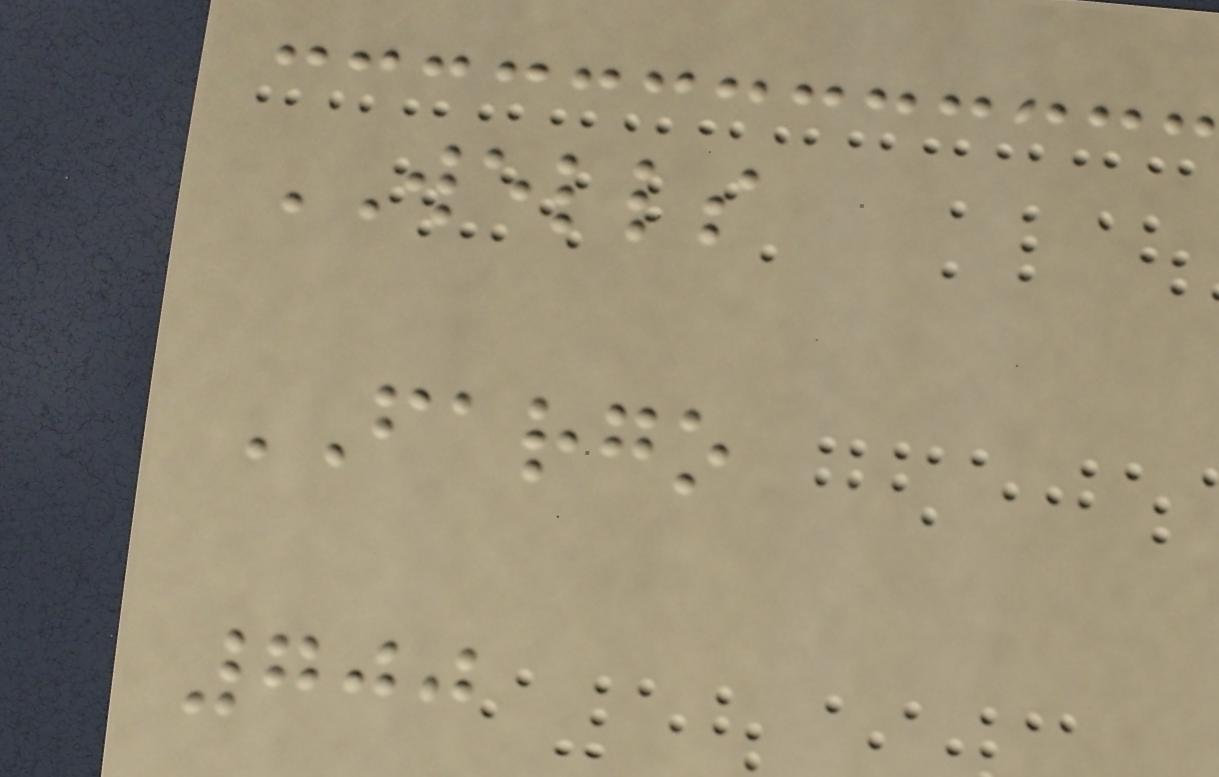WELLS
FARGO
700
